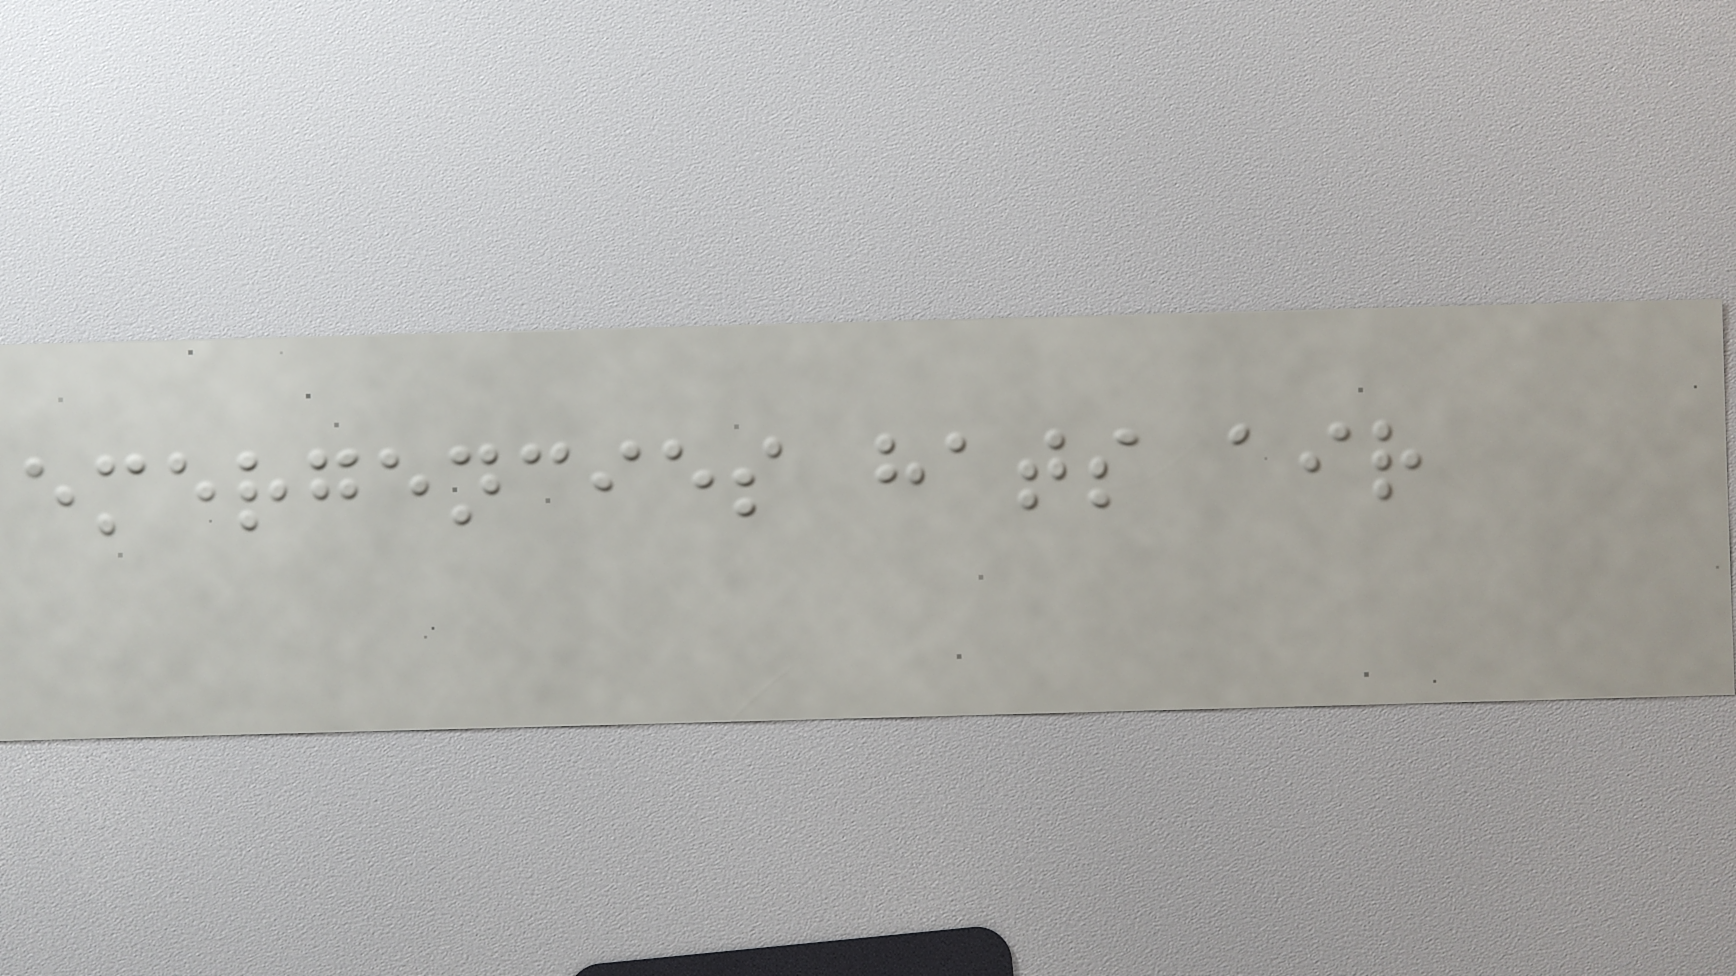emergencies hats air
